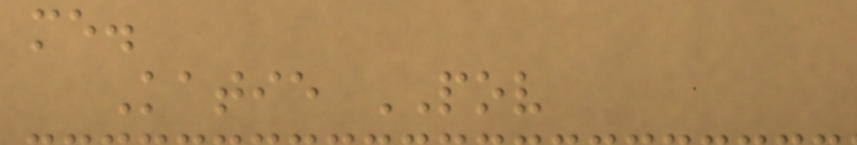me.
Katie POV
